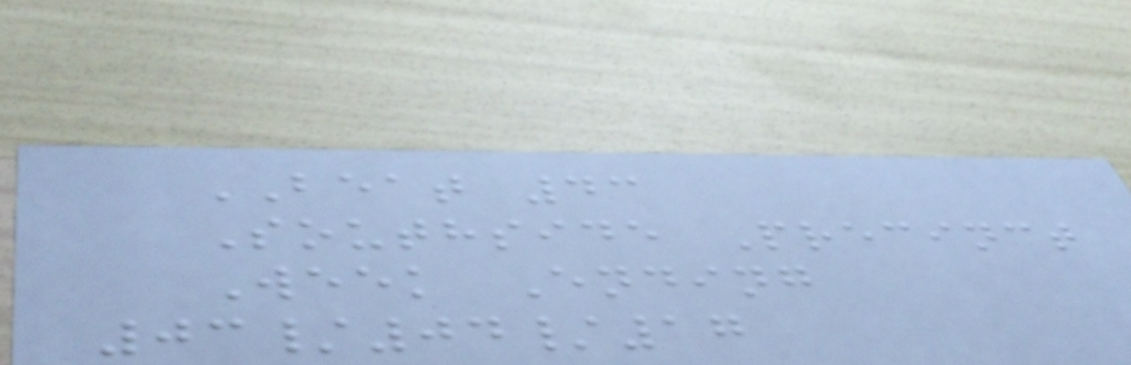BEAT 43
Southside Precinct
Week Ending
03/04/17
